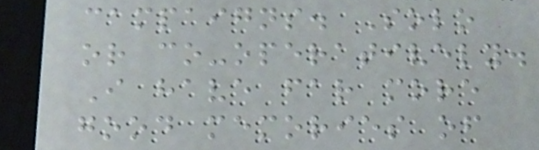campaigns. Solo
or co-operatively.
I have far more
good memories of
